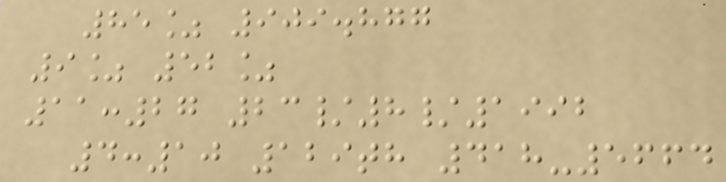85% 909.877
9% 52%
11:27 23/8/1992
4:10 129th 418-5664
